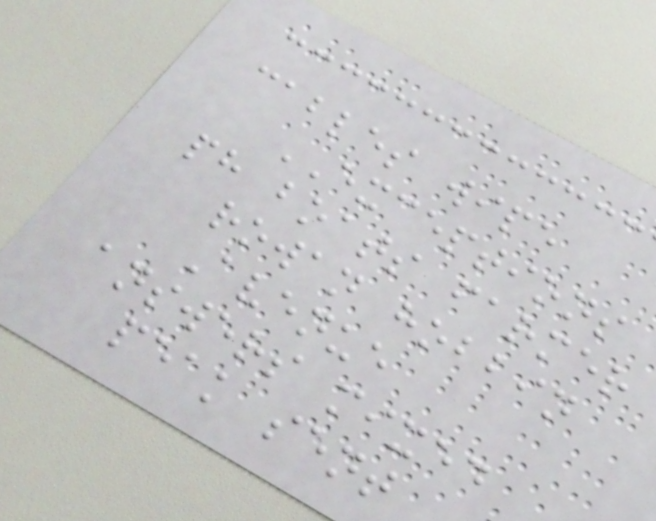cables wipe
EXCEPTIONS
ph boats farmer
rowan hobbin
Avenue
answers mixed
peak sent
